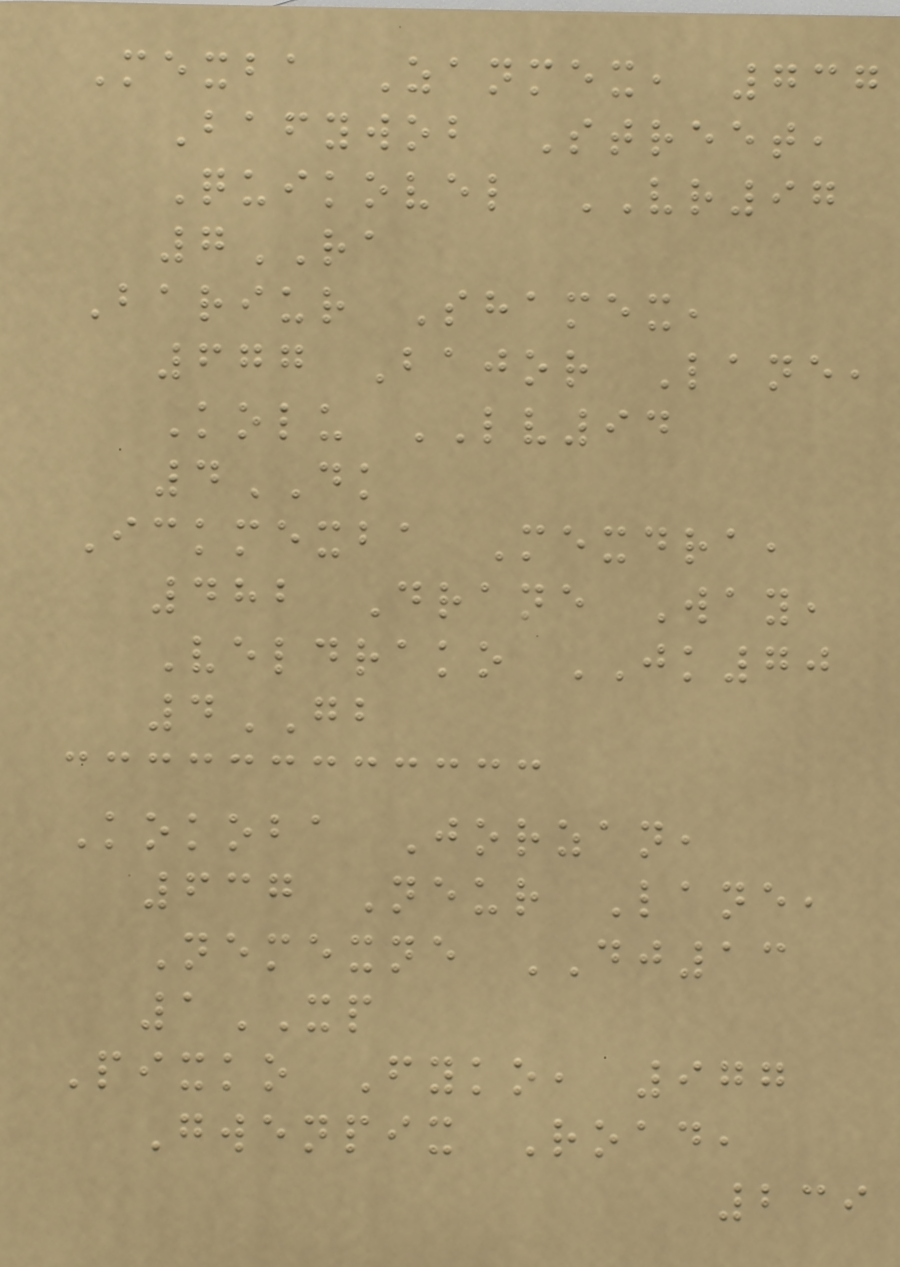Mexba Zanmex, 737
Bafywob Street,
Quikovel VR97
7RA
Bariur Shamex,
677 Bajor Lane,
Kolu LV94
4DK
Ickmexba Mexdra,
482 Drane Way,
Veldrako JK70
4GB
Kokoba Jorzan,
637 Neur Lane,
Nemexne DJ13
1XP
Pixko Fyko, 977
Gwenpix Road,
239
